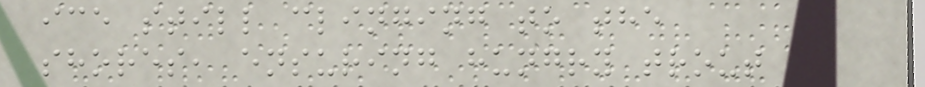ice still clinging to the
shores, ensuring hungry trout
